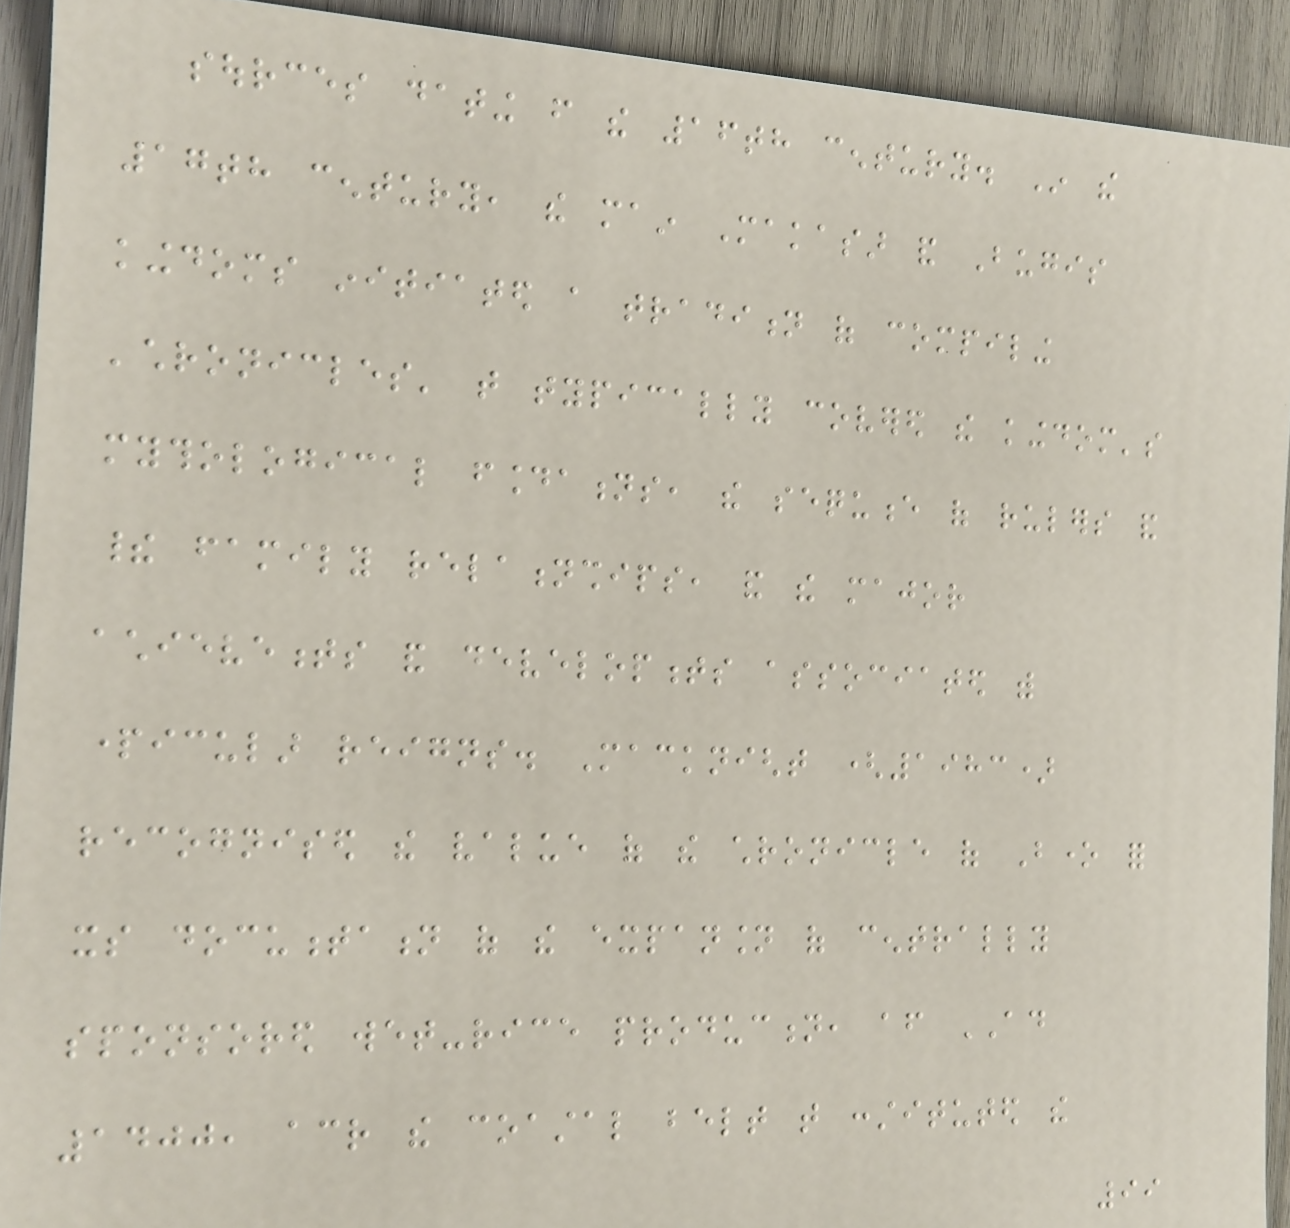sources dating from the 16th century. In the
17th century, the main Makasar and Bugis
kingdoms initiated a tradition of compiling
'chronicles' that typically covered the kingdom's
mythological foundations, the sequence of rulers and
their family relationships, and the major
achievements and developments associated with
particular reigns. Macknight (1983)
recognised the value of the chronicle of Bone for
its documentation of the expansion of centrally
sponsored wet-rice production, after AD
1400, across the coastal belt that constituted the
99
